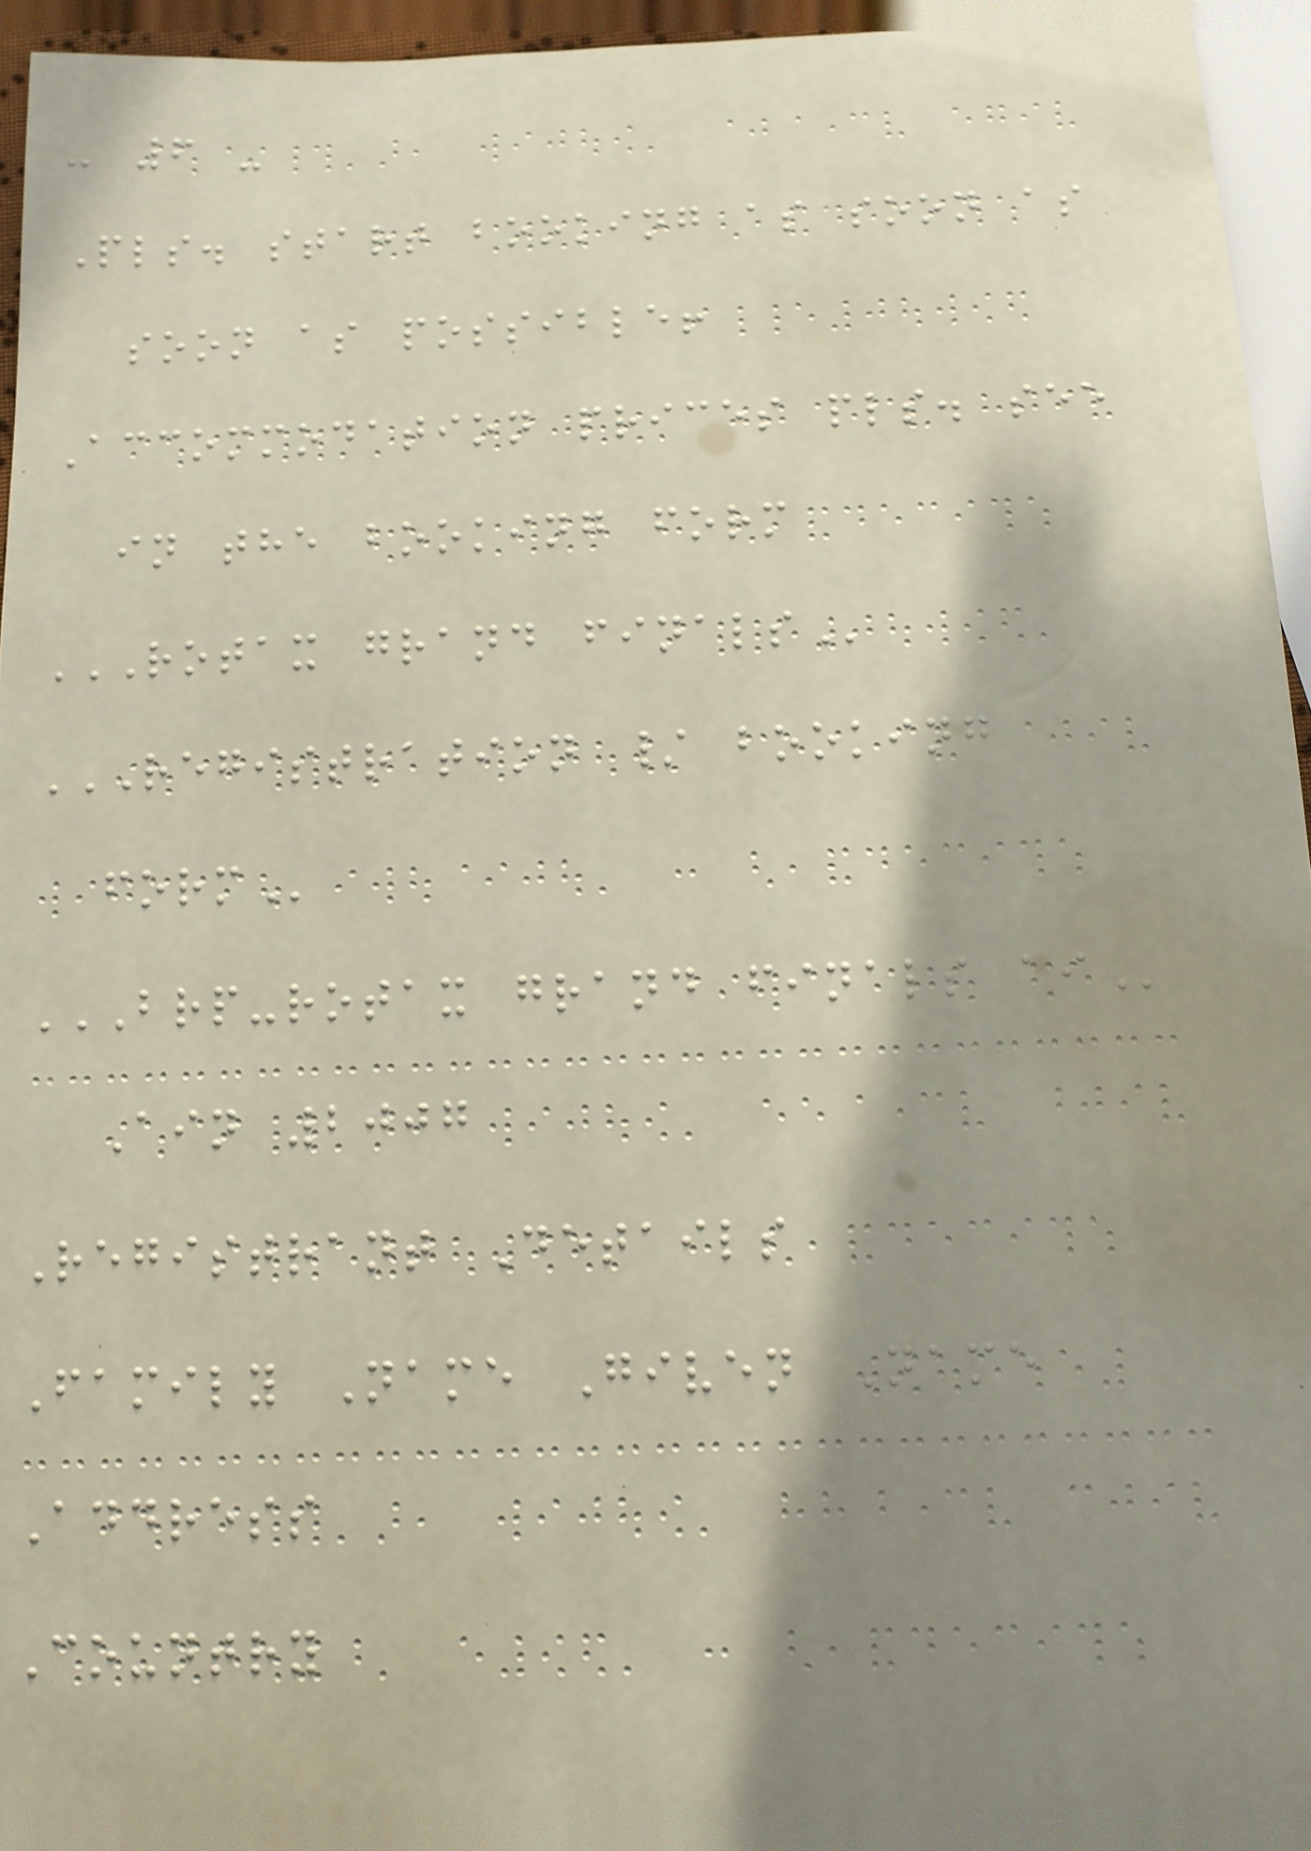- 6 -
Pls. start booking as soon as
soon as possible!
Accommodation prices pls. see
in the booking form
ROTAX GRAND FINALS
REGISTRATION / BOOKING
FORM
BRP-ROTAX GRAND FINALS AI
Ain 2007
Registrant Details
Family Name Given Name
Address
Country
